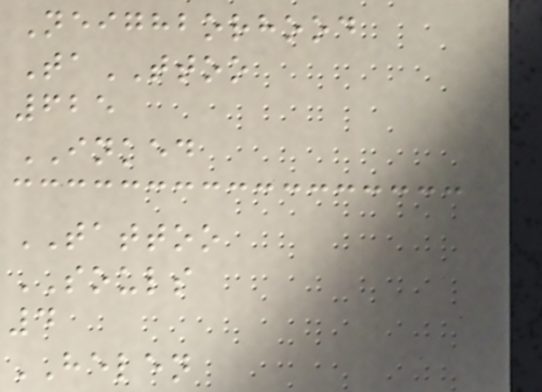Neighborhood
TaTTOO
625
INKED
TATTOO
SOULS
4
HELEN
